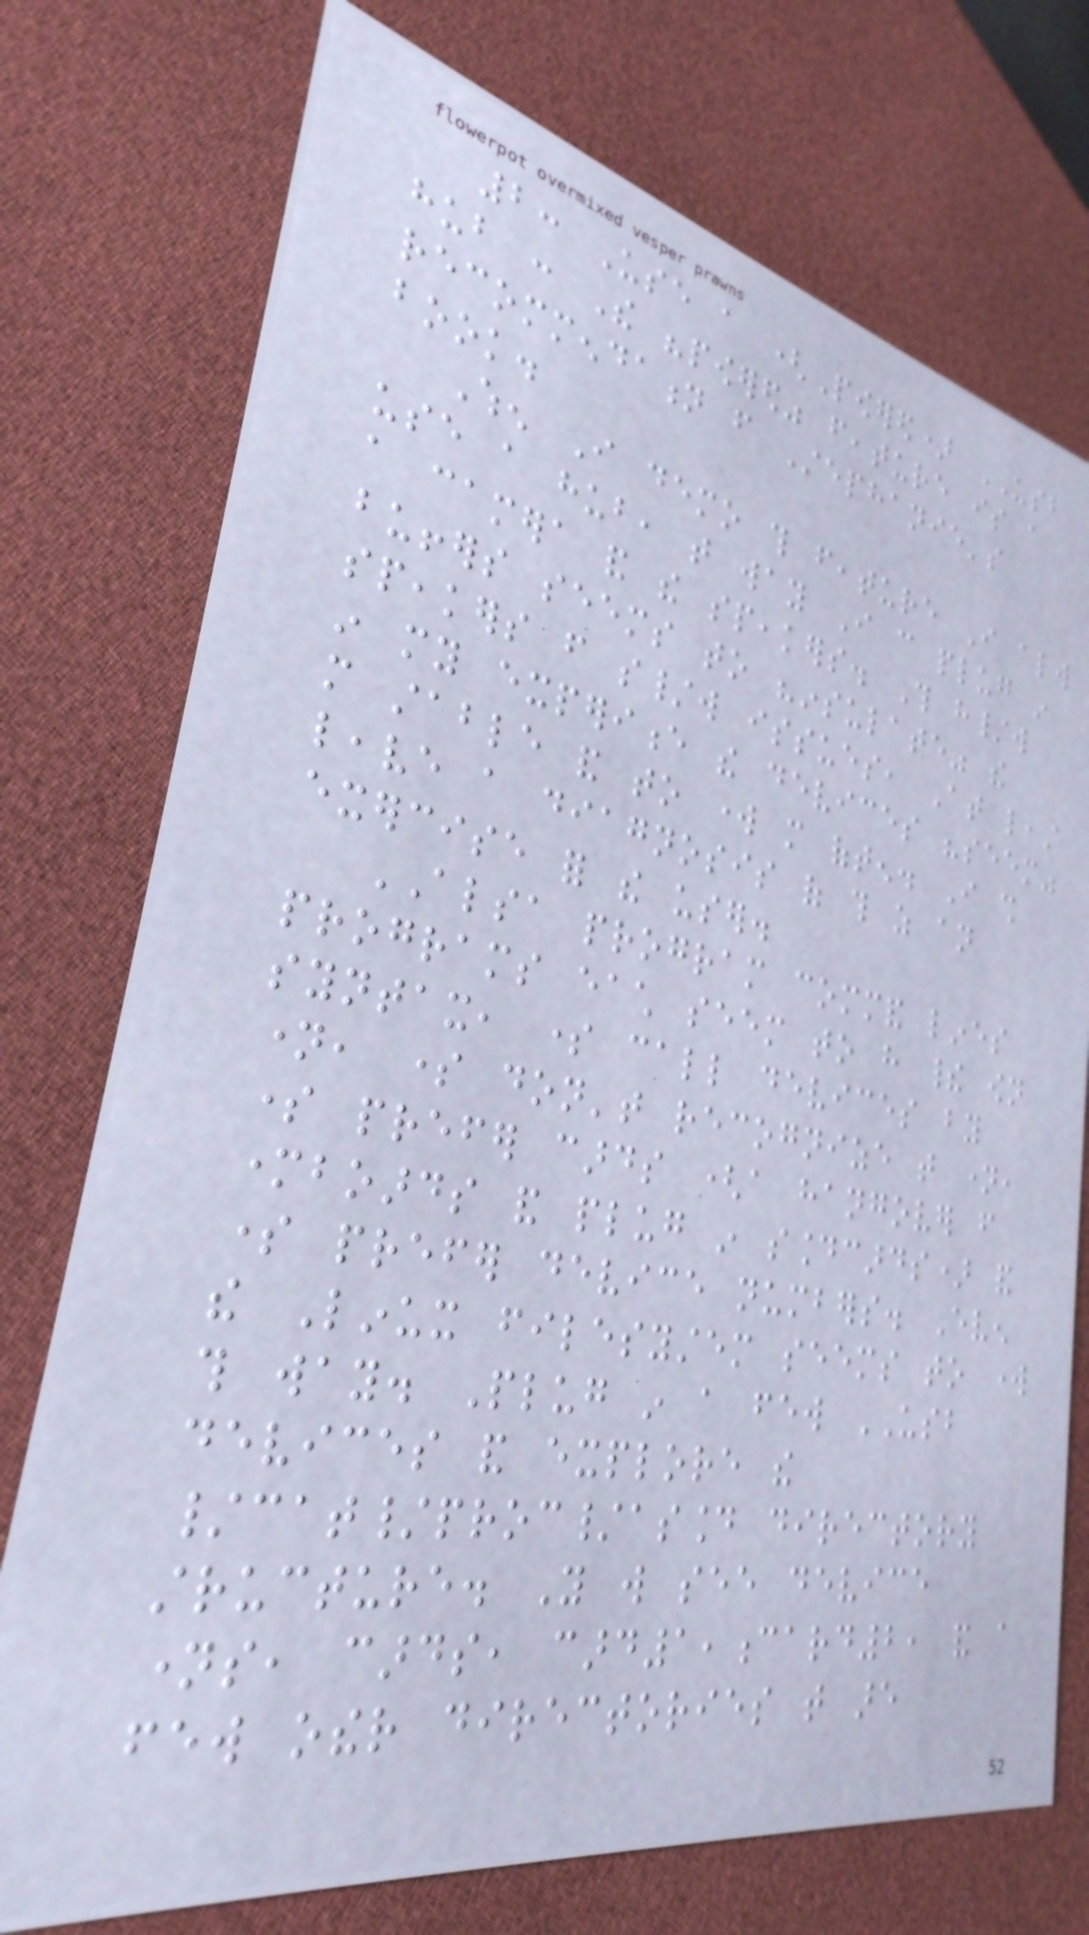2: Use a (Powered) USB
hub : The "powered" feature is a
recommendation from Stephanie's
book.
When I demo this feature I always
use a hub, that way I can plug in
a camera and the speakers. This h/w
buffers seems to "insulate" the
speakers from s/w issues, At least
in my experience the devices "seem"
more stable and to work more often. I shall
leave a diagnosis of this as an
exercise for the user.
ALSA program command lines
programs each seem to have their own
syntax, some call devices by
name, some don't recognize that name,
some prefer cards (a hangover from
motherboards and plug in soundcards) and
some prefer device numbers. Even
the Linux filesystem seems to work
this way. Plug in a few USB
devices and explore the
/cat/proc/asound directory
structure. You will see device
names, cards, card1,card2, and a
few other directories that are
